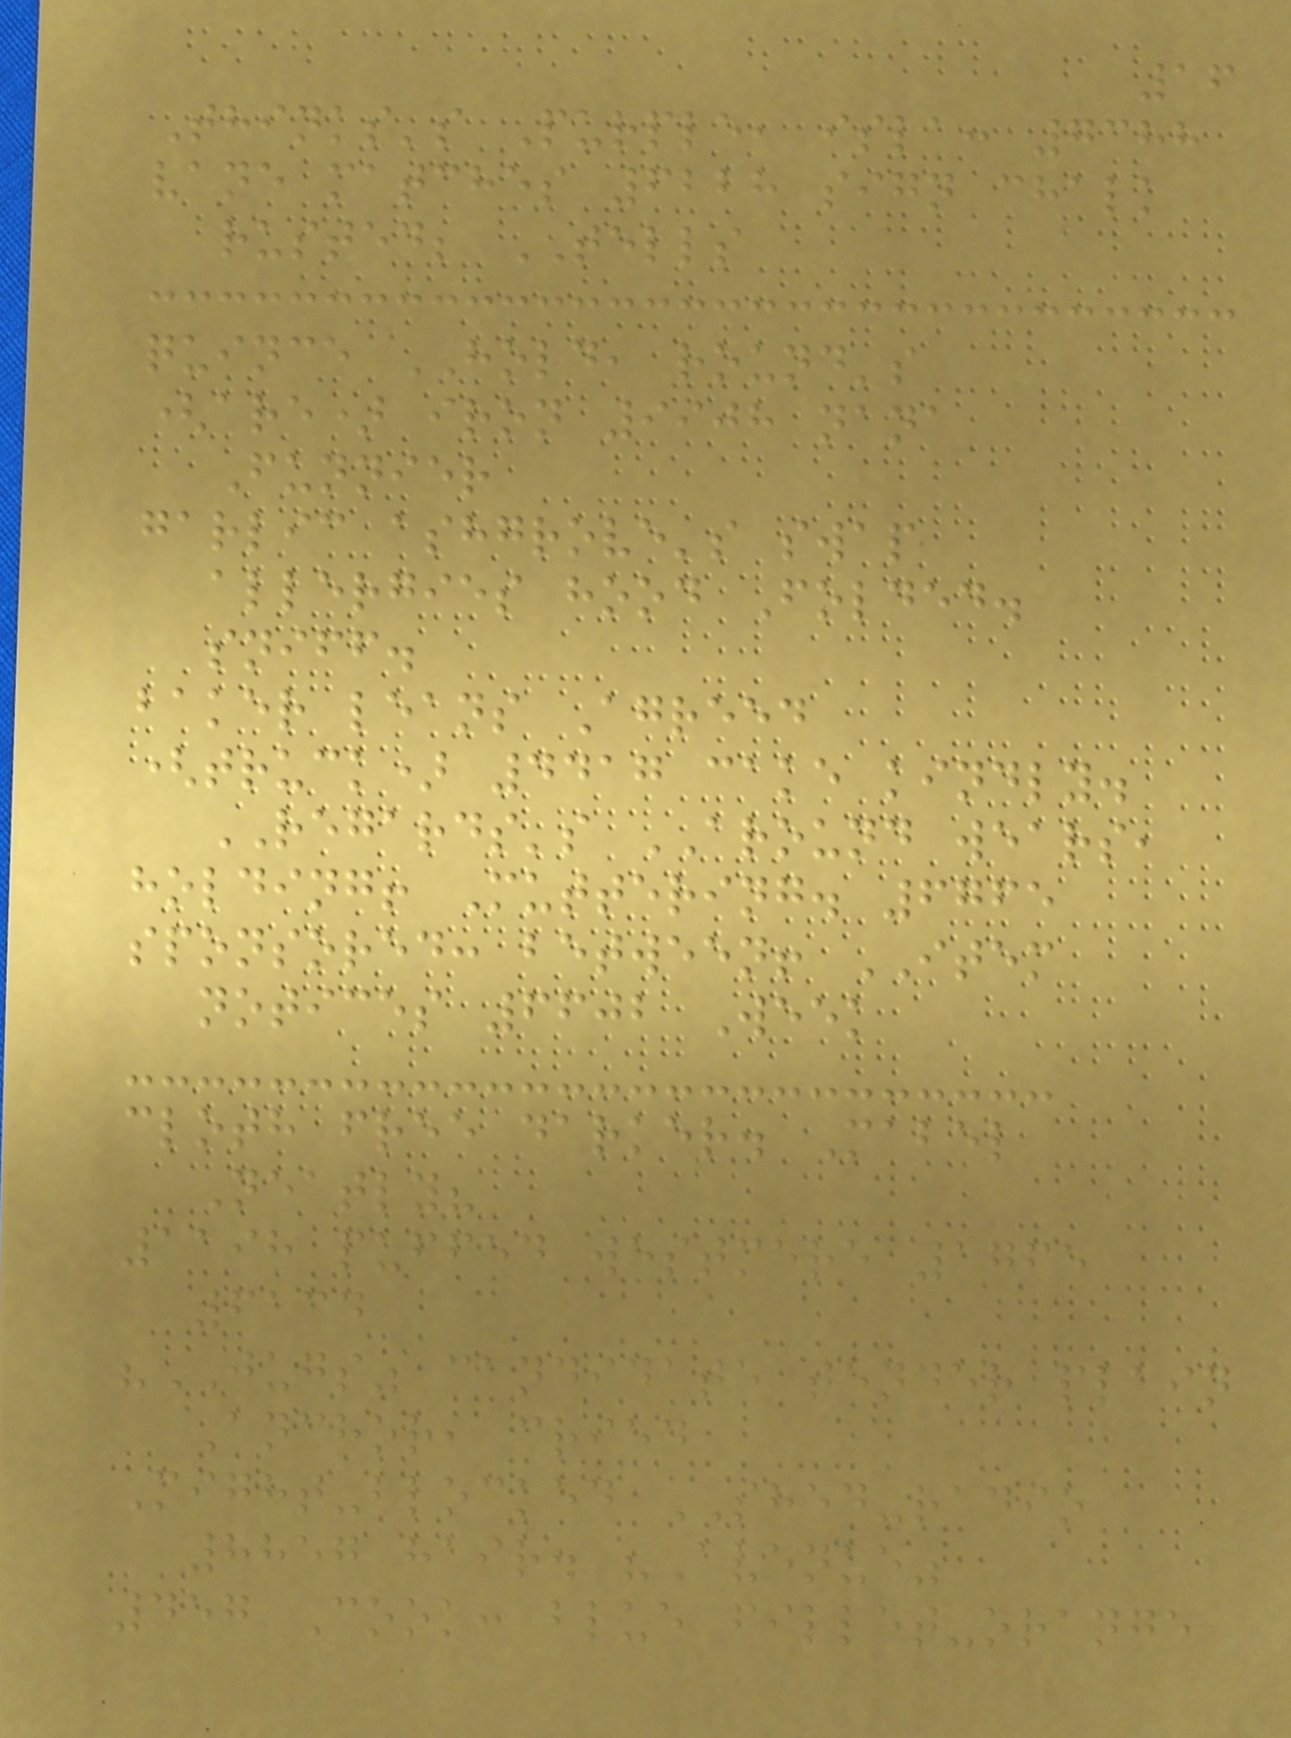16
Thinks's Purple, isla: 7388
vane matches 6228 sign chalk
rusted; TELLS
quince HOLD, round's
(are) iron 9908 nana
Funnier
garlic ashgrove's swap
allergies hood Folded.
sniff.
baker leans Agreed
(truck) 4417 cake kindly.
REGARDS's AROUND wears,
holding! Muttering. 6765
sponsored: between! ITEM
notices 6602 Week
cloth free darker. Mabel
Neatly?
1198 puffed westmere 1765
6134
"JUGS" candidate tender plain
Anchor, cried
Might-blocked SHED-radio
8857 hair. "Avenue"
457 Cook: blue fillet-orange
